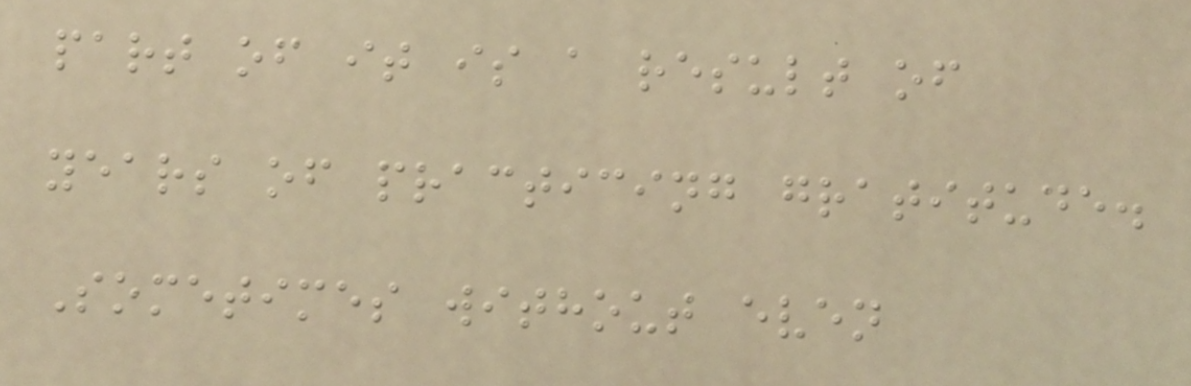part of it is a result of
years of practicing gratitude.
Sometimes without even
